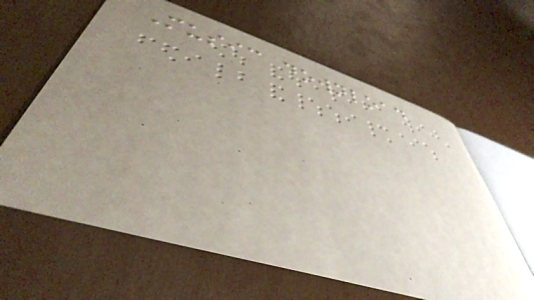Music download
